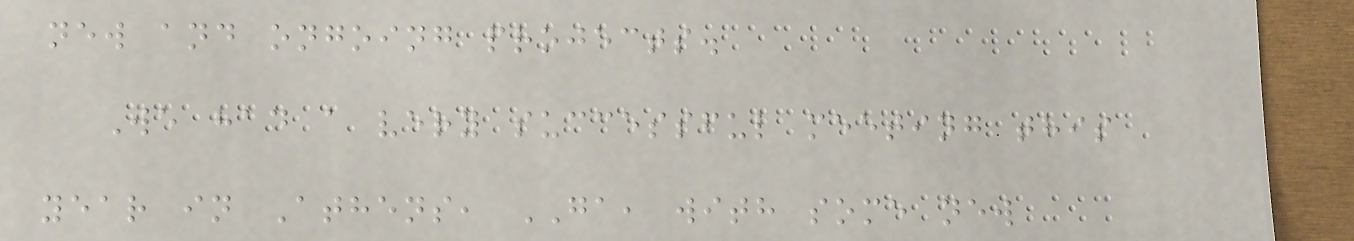new and ongoing projects.
We had a very successful meeting this
year in Athens, GA, with some new
